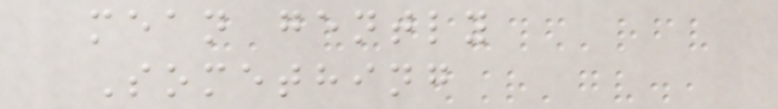mean gently
Something
